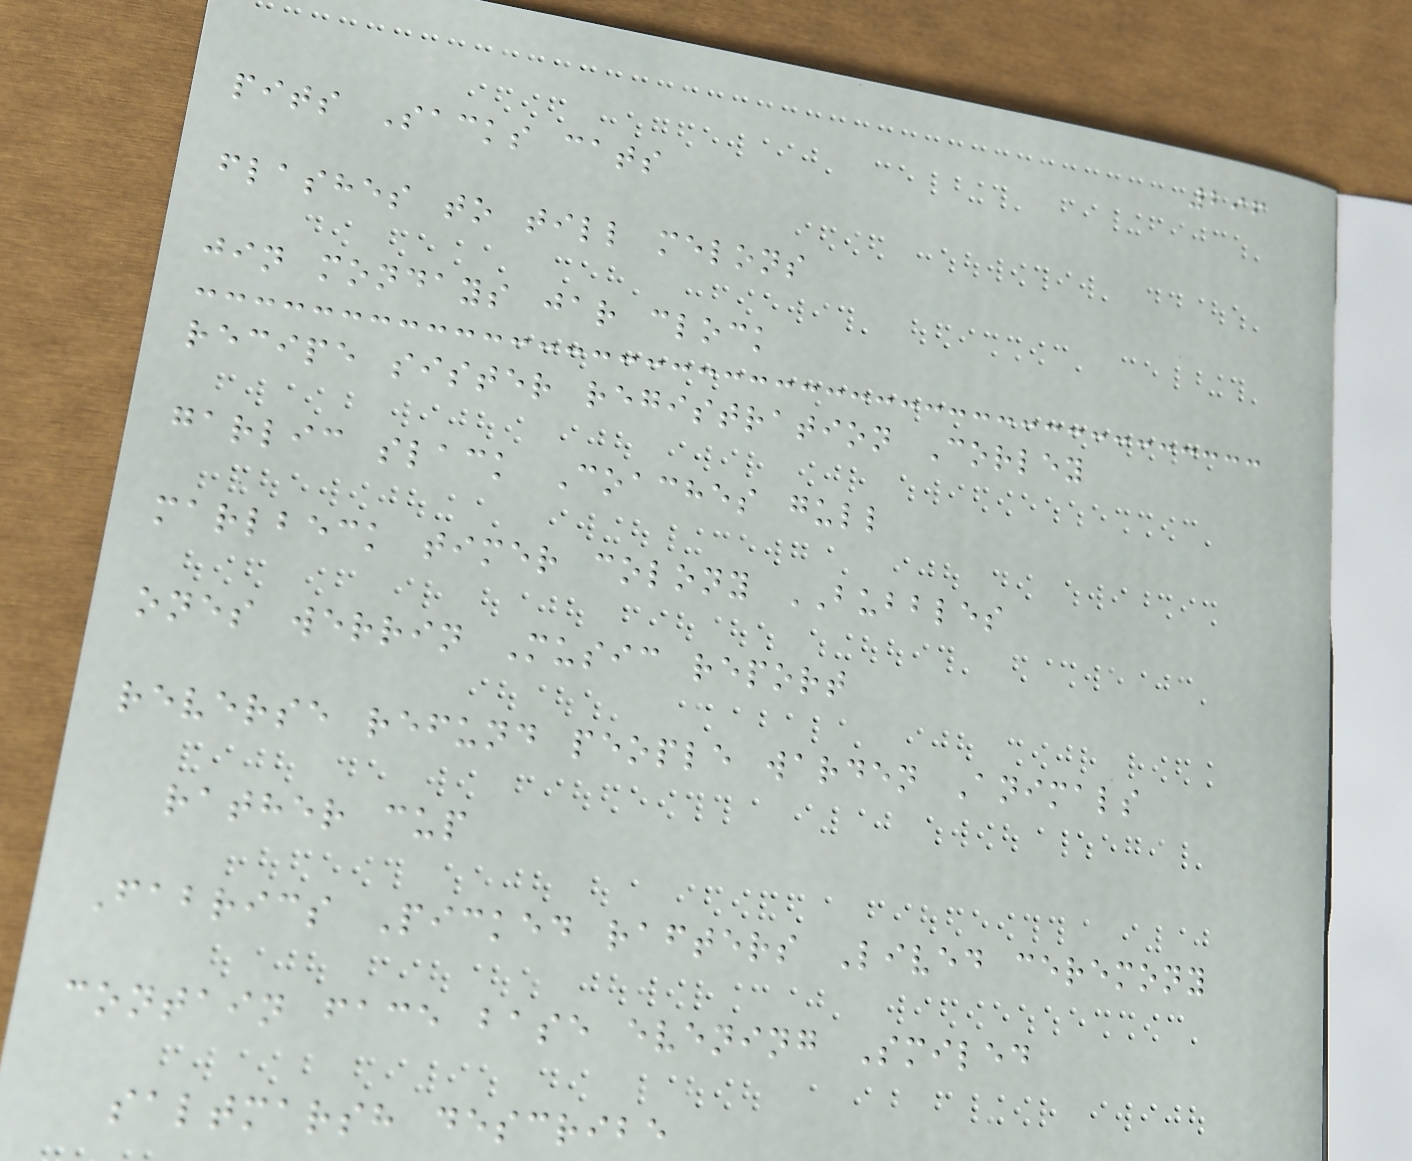296
pits Sacks cats
flashes to till melons
jin mondays jar clock
recipe sister registration Corley
garlic slack Coaches gull
marlbeck timer colony BUBBLES
ones werrin Music report
reverse refund people warden Animals
rather cup
Fabrics Picked rafters Lived ceremony
contain face base evening Smiled
saltmarsh describe
